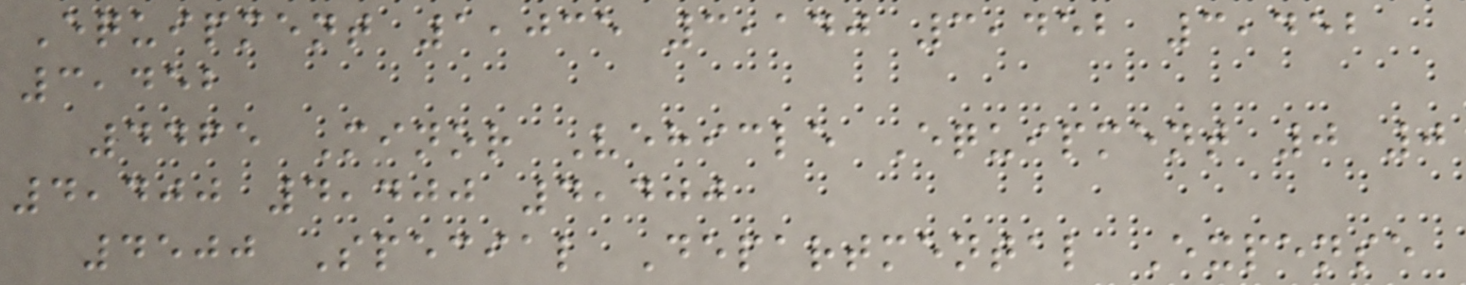Equipment 1,035 3,140 3,452 3,452
3,452
4465 Minor Vehicle Equipment 0 0
4,400 4,400 4,400
4500 Special Departmental Expense
